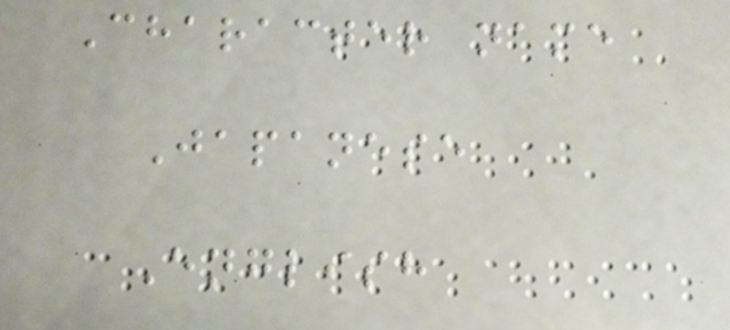Character name
Japanese
English
